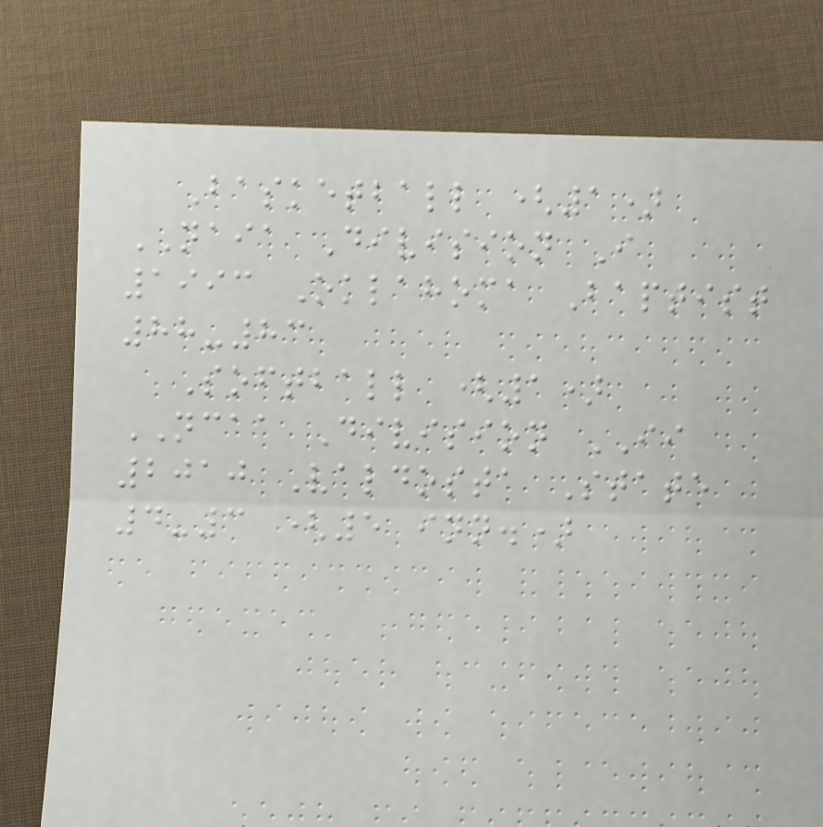Basketball (1)
NAIA Division I
1993 Oklahoma Baptist
88-83
Softball (1)
NCAA Division II
2010 Valdosta State
4-3 (5 inn.)
